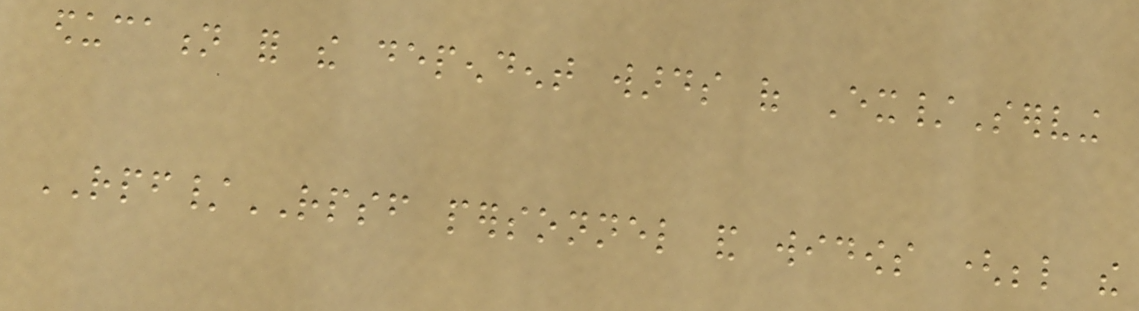education for the dependent wards of Ex/Serving
RPF/RPSF personnel and widows (below the
